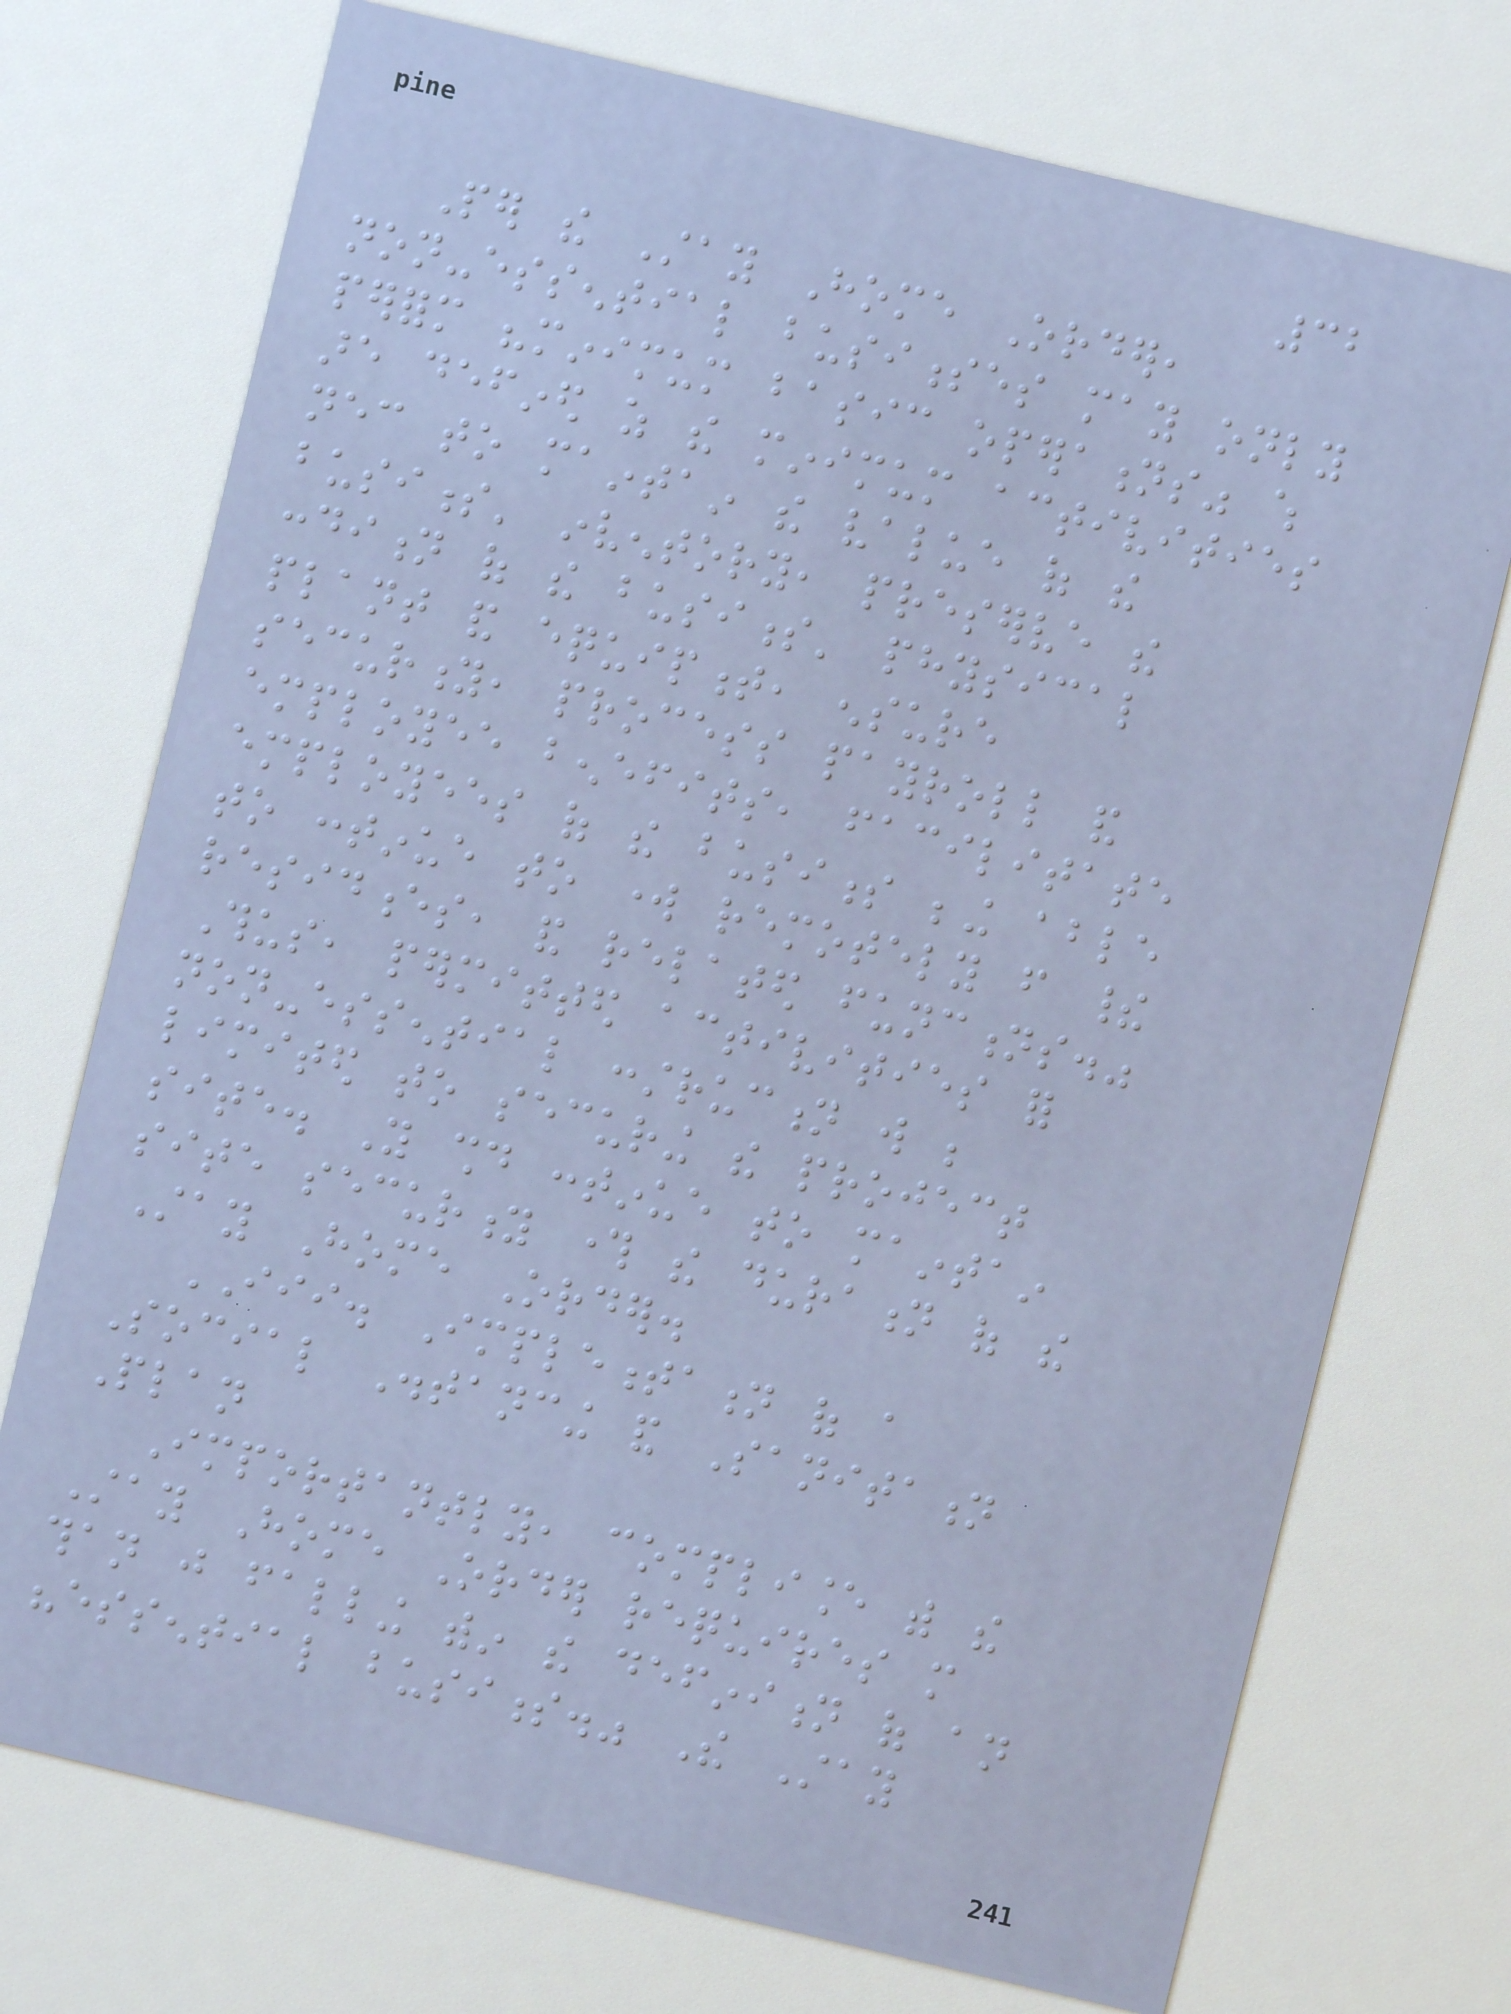32
Per the Stay Home Order,
non-essential businesses may only
perform "minimum basic operations" which
are defined as the minimum activities
necessary to maintain the value of the
business' inventory, preserve the
condition of the business' physical
plant and equipment, ensure
security, process payroll and
employee benefits, facilitate
employees of the business being able
to continue to work remotely from their
residences, and related functions."
Thus, permitted activities for
non-essential construction will be
limited to securing the project
site. You should continue to maintain
site security through the duration of the
Stay Home Order.
III. Implementation of a
Social Distancing and Sanitation
Plan
Importantly, compliance with the
Stay Home Order requires more
than just falling within the definition of an
"essential business." The Stay
